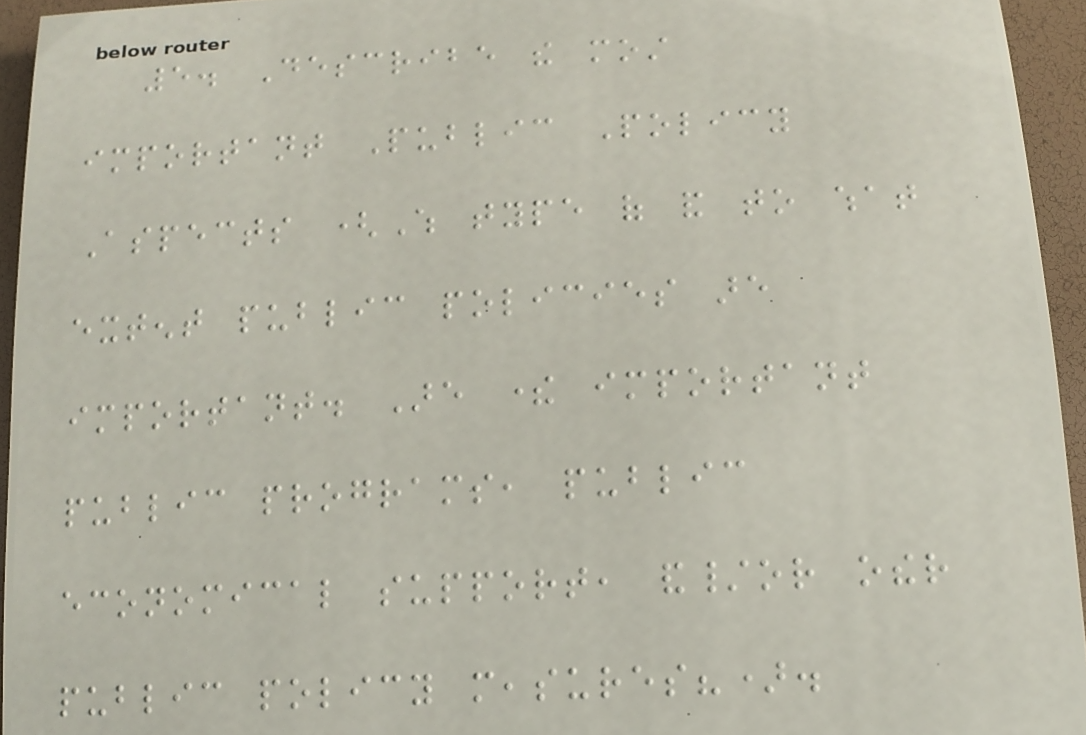5. Describe the most
important Public Policy
Aspects (Which type of and to what
extent public policies are
important. Are there important
public programs, public
economical support, and/or other
public policy measures?).
